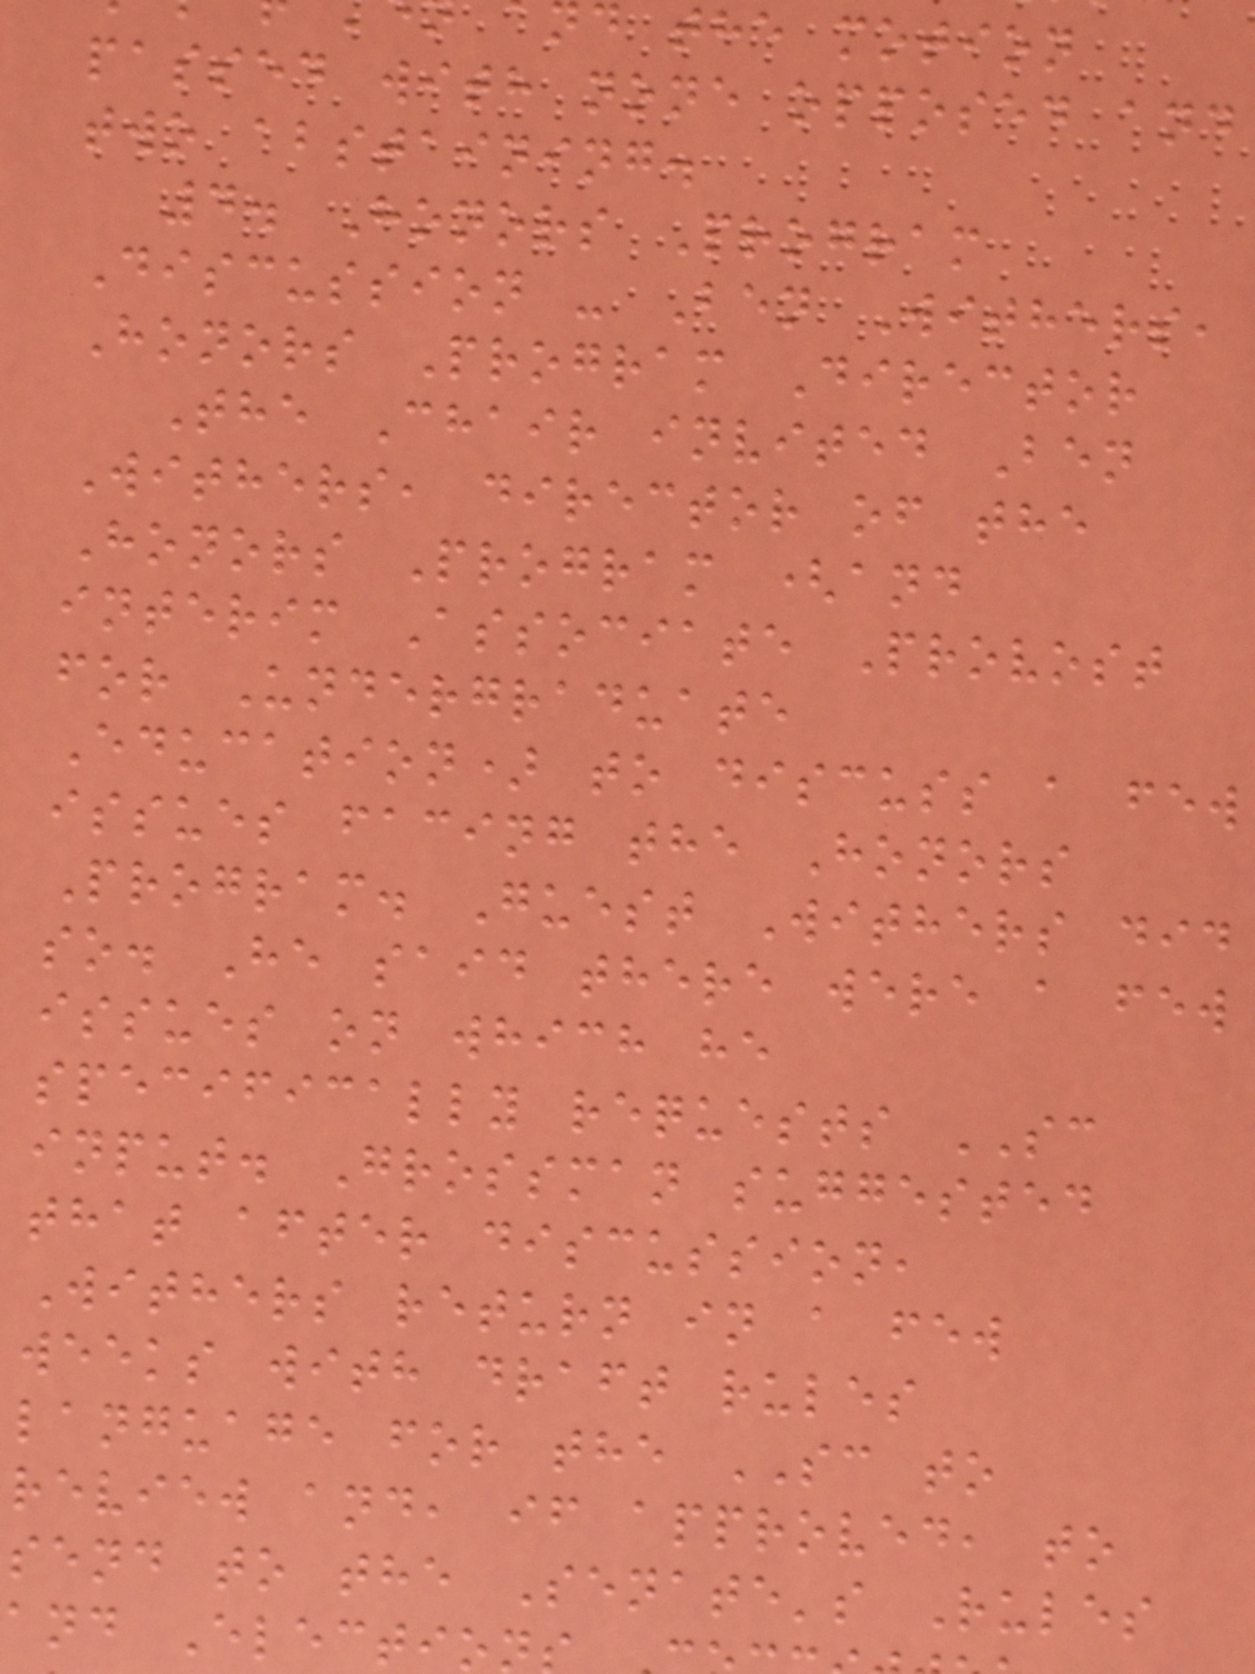d the motion
passed with none opposed and
two abstaining.
4. Honors Program
Discussion - Ben Withers,
Honors Program Director
The Chair invited Ben
Withers, director of the
Honors Program (and
interim Associate Provost
for Undergraduate
Education) to discuss a few
issues facing the Honors
Program. Guest Withers did
so. He said there were a few
issues on which he
specifically requests SC
input. Grossman suggested
that after discussion,
Withers return in a few
weeks with draft rules
language for the SC to
review and, if approved, to
send to the Senate's Rules
and Election
